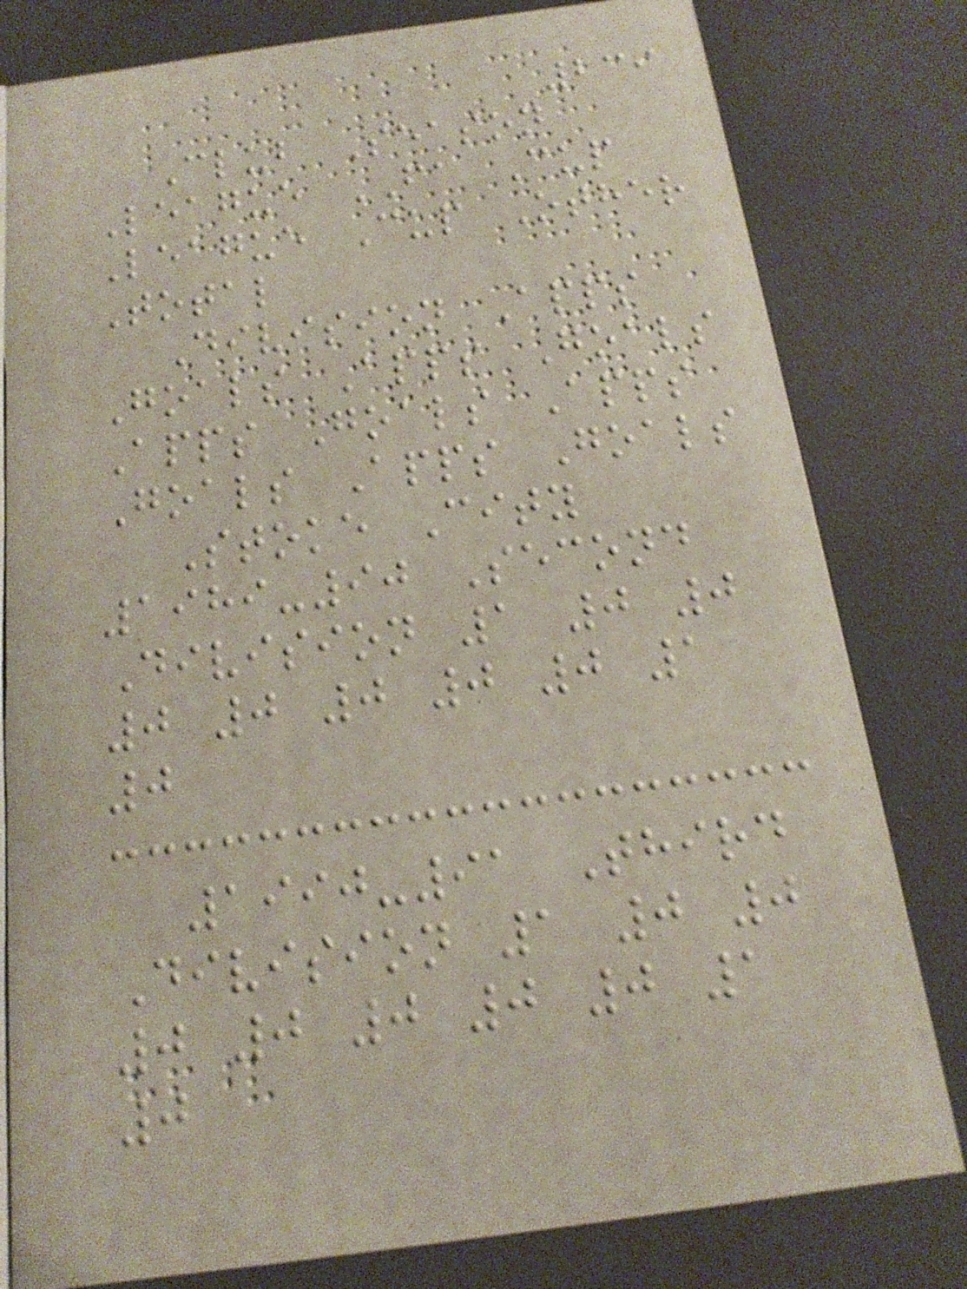239
Club Season
League FA Cup
League Cup Other
Total
Division Apps
Goals Apps Goals
Apps Goals Apps
Goals Apps Goals
Stoke City
1989-90 Second
Division 1 0 0
0 0 0 0 0 1
0
1990-91 Third
Division 1 0 0
0 0 0 0 0 1
0
